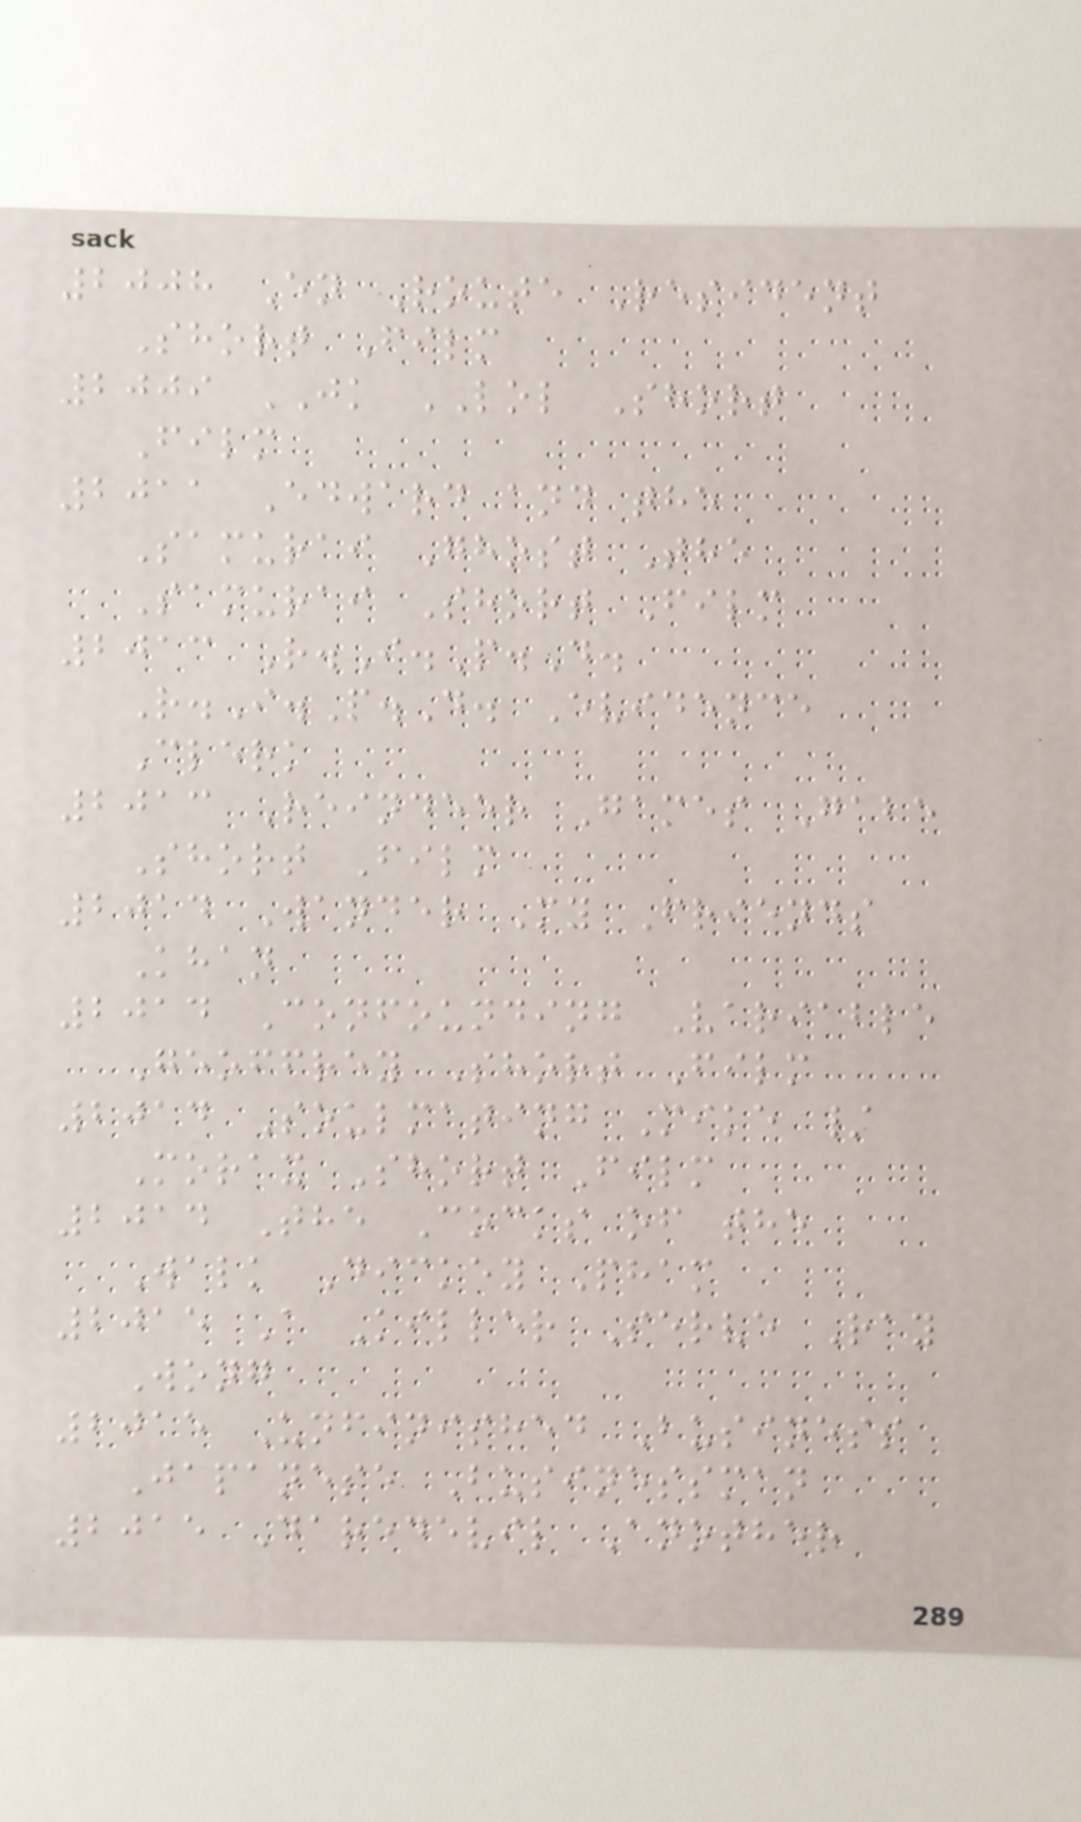2008 En Route Resident
Short Film
2009 JK LOL Short
Film
2011 Edward and the
Samurai Ghost The
Samurai Short Film
2013 R.I.P.D.
R.I.P.D. Evidence
Clerk
2013 Reindeer Games Gabe
Short Film
2014 Wander My Friends
Khan
2014 Confounding Variable
Geoffrey Short Film
2014 Soulmating Mike /
Morax Short Film
2014 The Cocks of the
Walk Dickey Pham
2015 A Killer Serve Ray
Wong
2015 Unfinished Business
Japanese Businessman
2015 Daredevil Another
